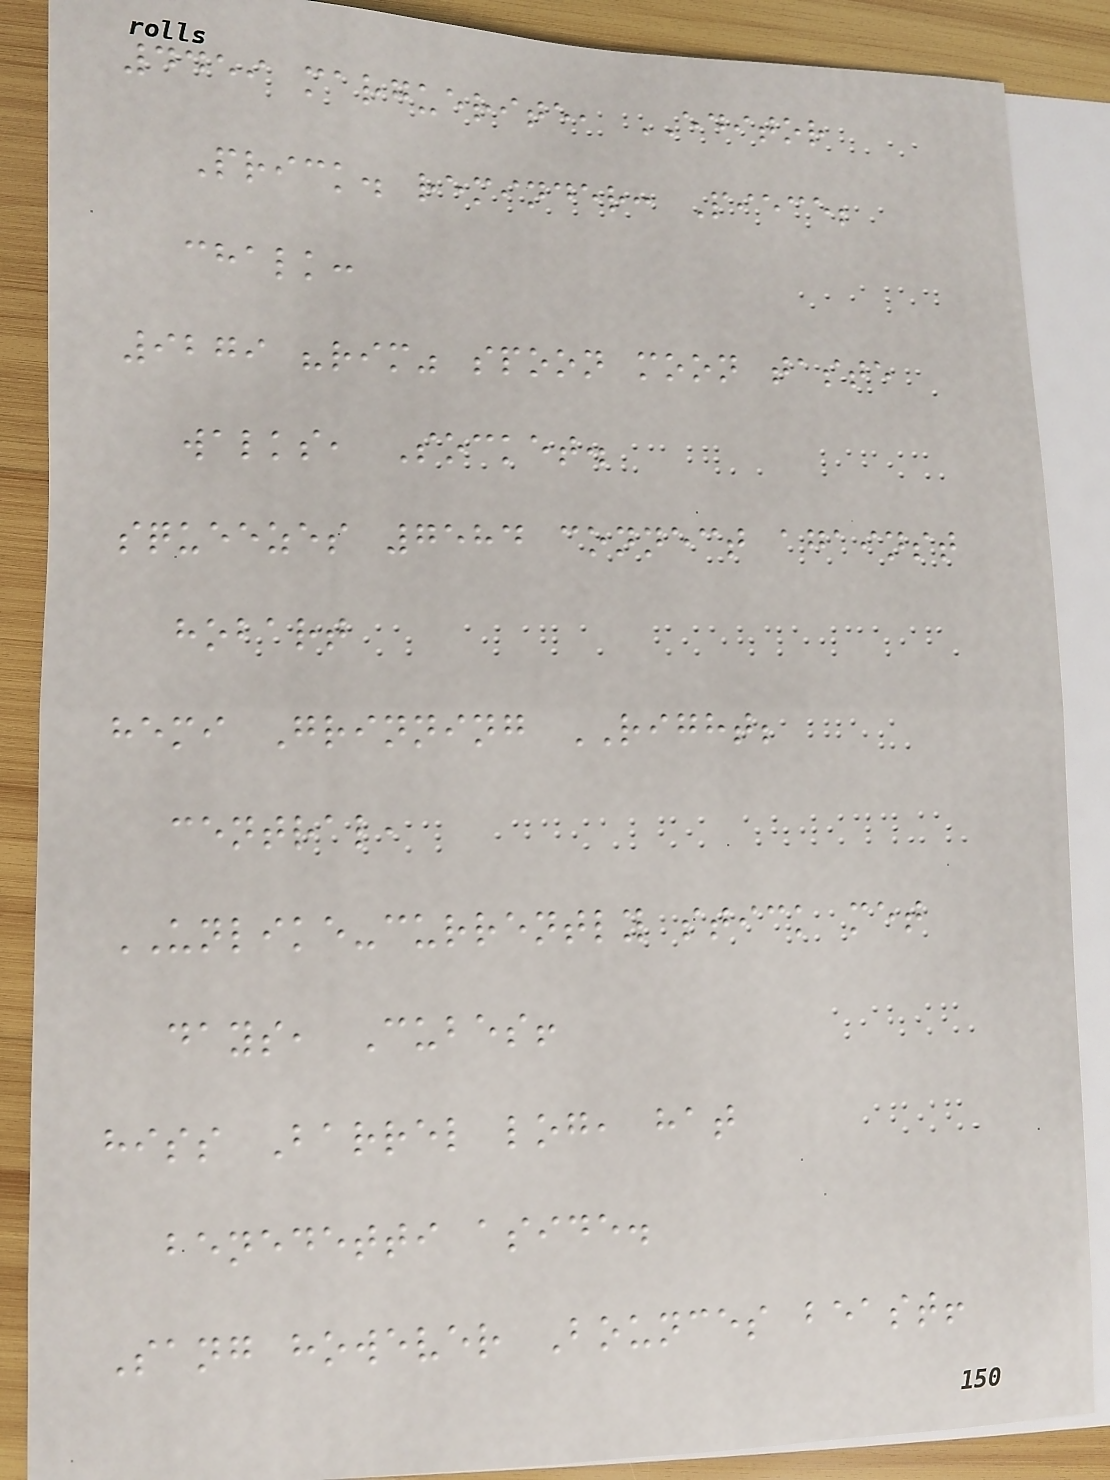4459 marguerite, EDITOR
Prick. reminder: Piece;
chalk:
9279 "rim" spoon moon taste
walks, Socket.
squeezes 7584 connect against
hobart
hemi Grinning RIGHT;
central,
UNLIKE-currently stick met
days, Cubes!
hiss Barrel log, hat
benedetti aside.
Sang however Bounces beast!
